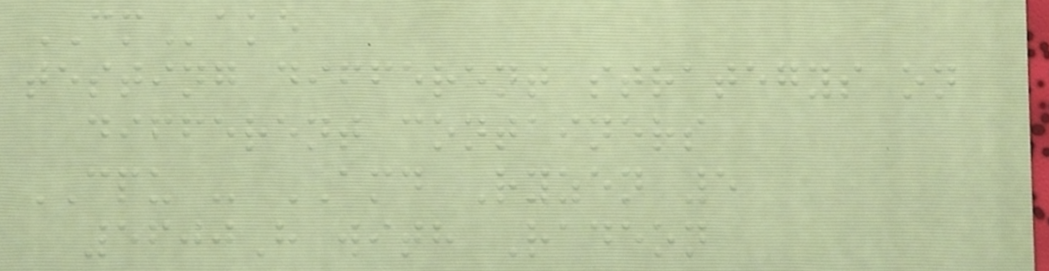CMake
testing different strategys on
different containers
CPU - AMD Ryzen 5
5600H with Radeon
